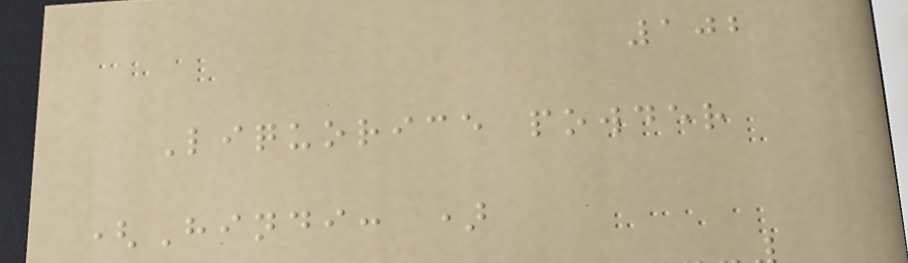102
Liquorice powder
(Hindi: )
